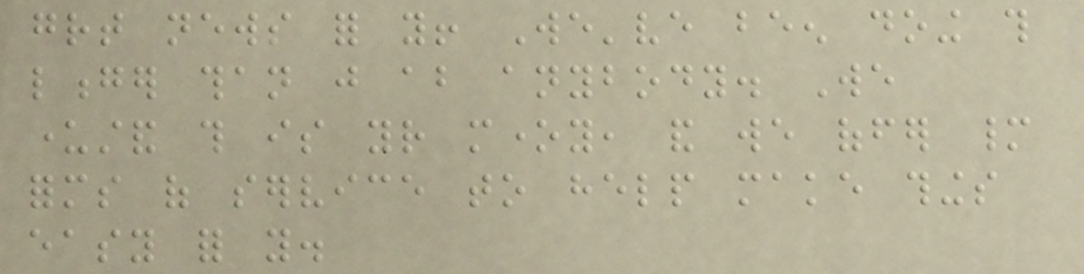great news for you! We've been doing this
longer than just about anybody. We
understand this is your money, and we offer many
forms of service to help make things
easy for you.
